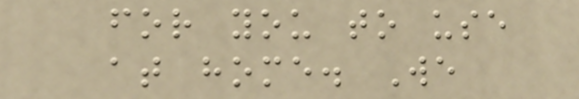for you to use
at home. We
